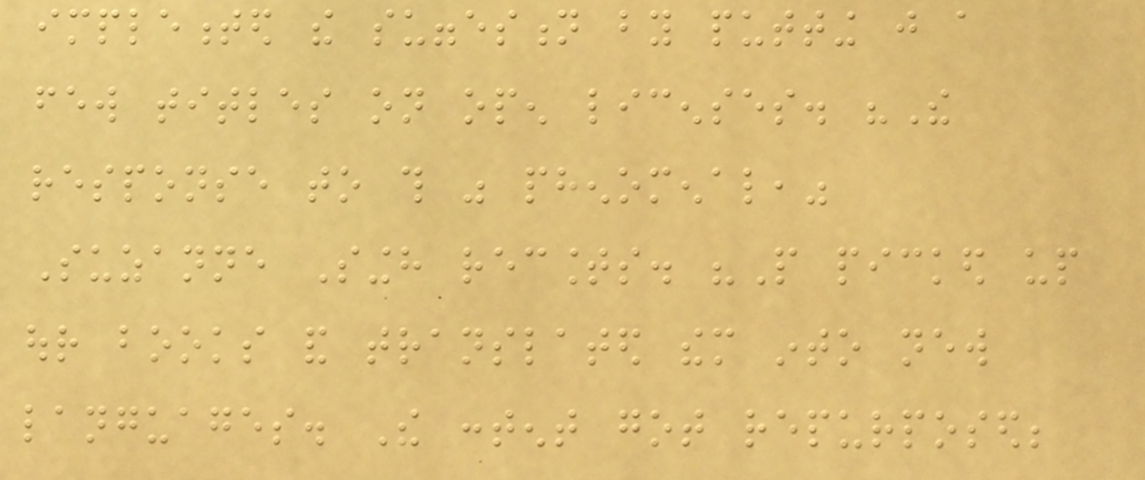implemented the suggestion by putting just a
few titles on open licenses. "The
response to this was phenomenal,"
Suzanne Singh recounts. "People picked up
our books and translated them into new
languages. The content got repurposed;
